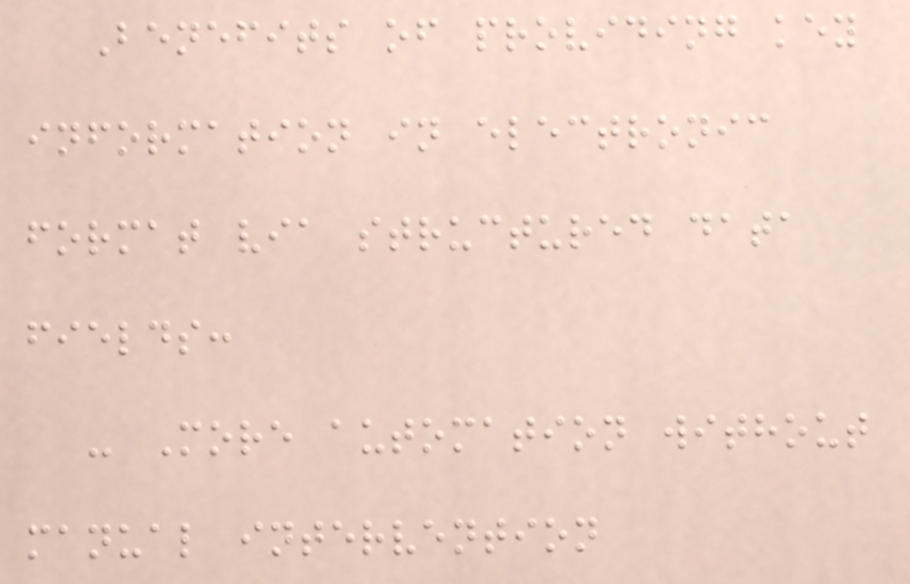Benefits of providing key
information in electronic
format via structured data
fields:
- More automation without
manual intervention
